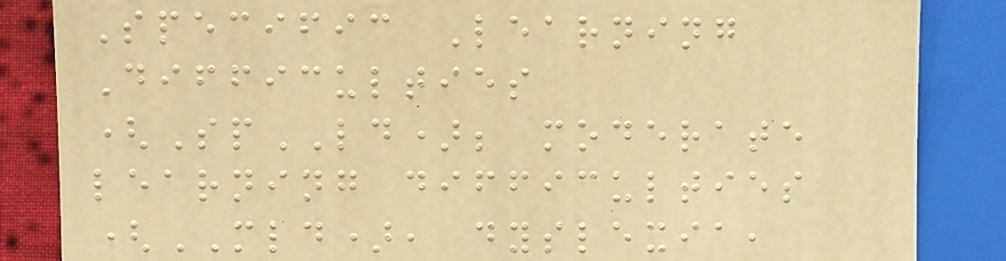Specific Learning
Difficulties
(SpLD); moderate
learning difficulties
(MLD), dyslexia,
